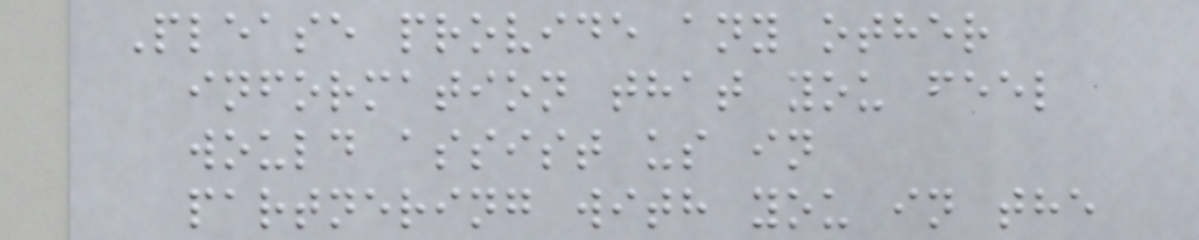Please provide any other
information that you feel
would assist us in
partnering with you in the
